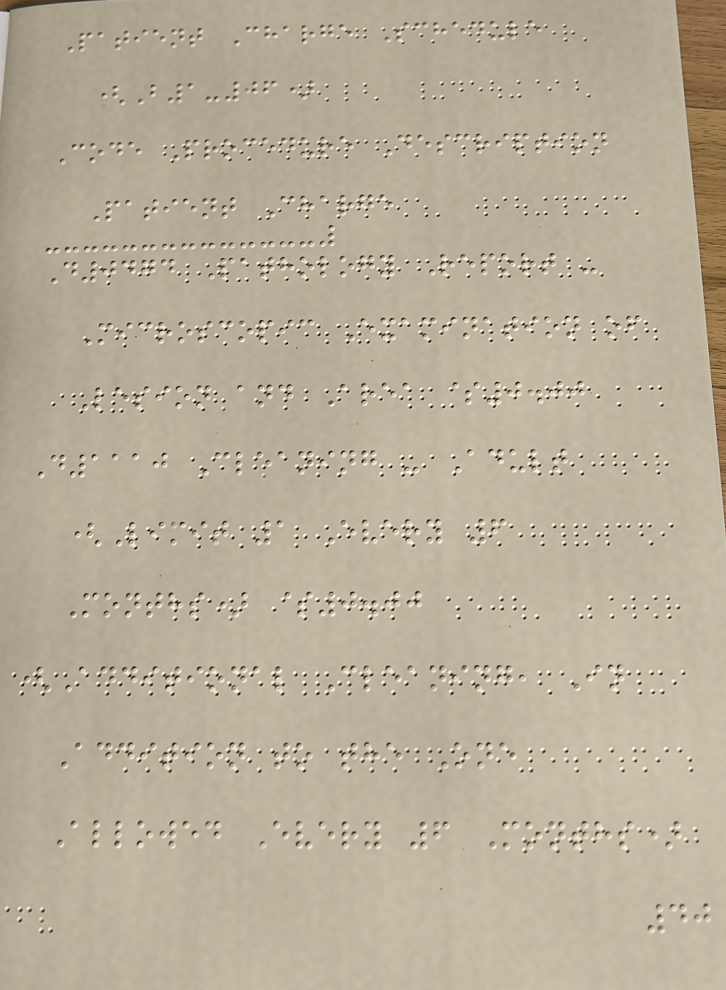Patient Charge Schedule
(B1-06)
Code Procedure Description
Patient Charge
D0474 Pathology Report -
Microscopic Examination of
Lesion and Area $0.00
D1110 Cleaning - Adult
(Limit 1 Every 6
Months) $0.00
(Additional Cleaning, In
Addition to the One
Allowed Every 6 Months)
40
